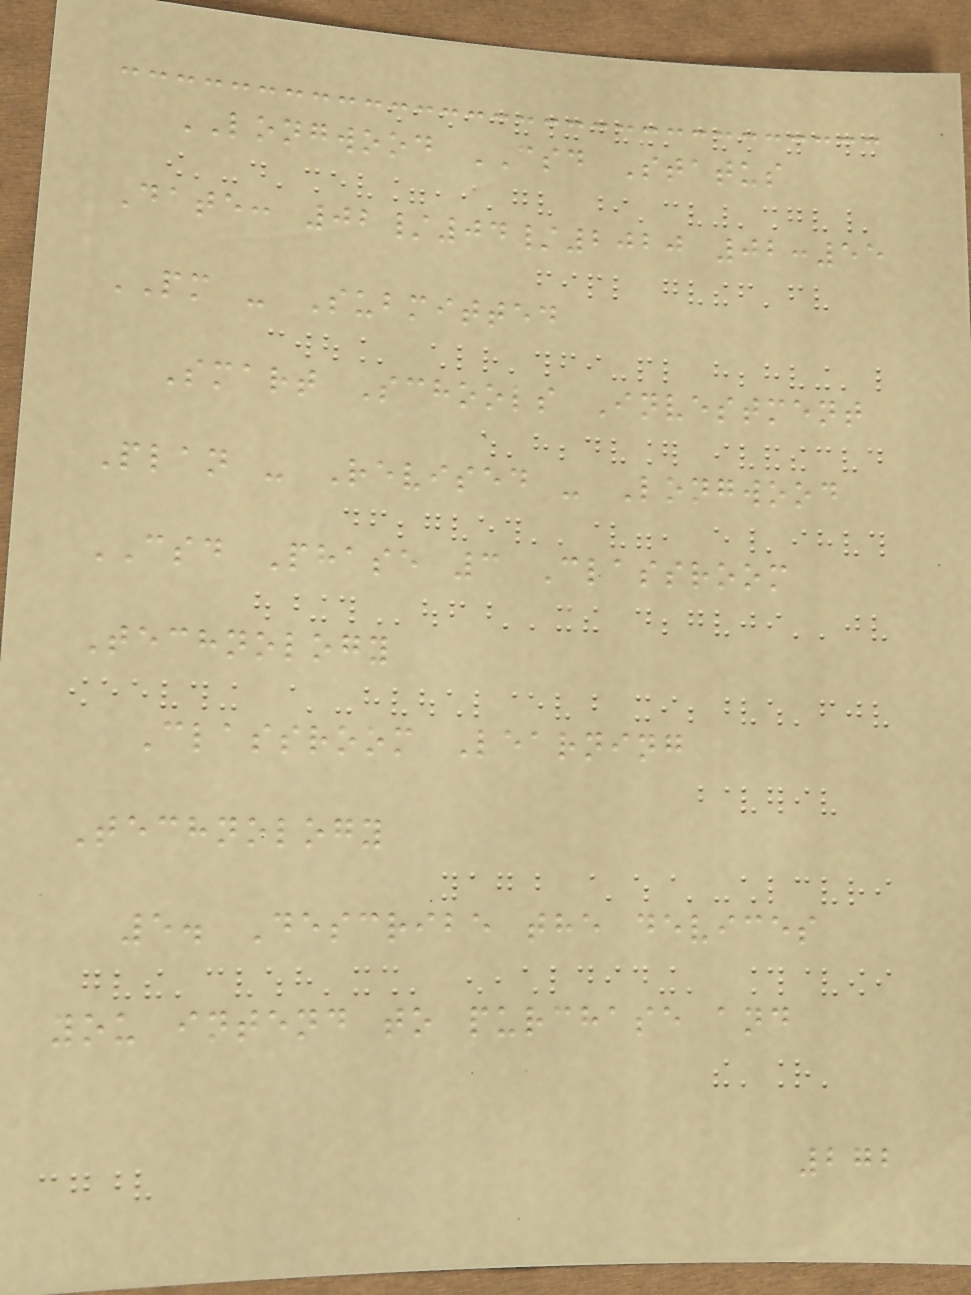LONGWOOD CSD Status
Date: 02/04/2020 02:55
PM - Submitted
Smart Schools Investment
Plan - Revised - Longwood
CSD Phase 3 Classroom
Technology
Classroom Learning
Technology
5. Describe the devices
you intend to purchase and
272
